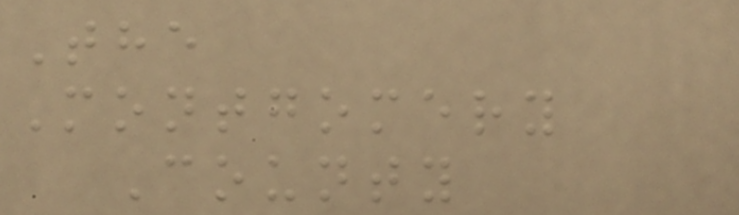The
Montgomery
County
